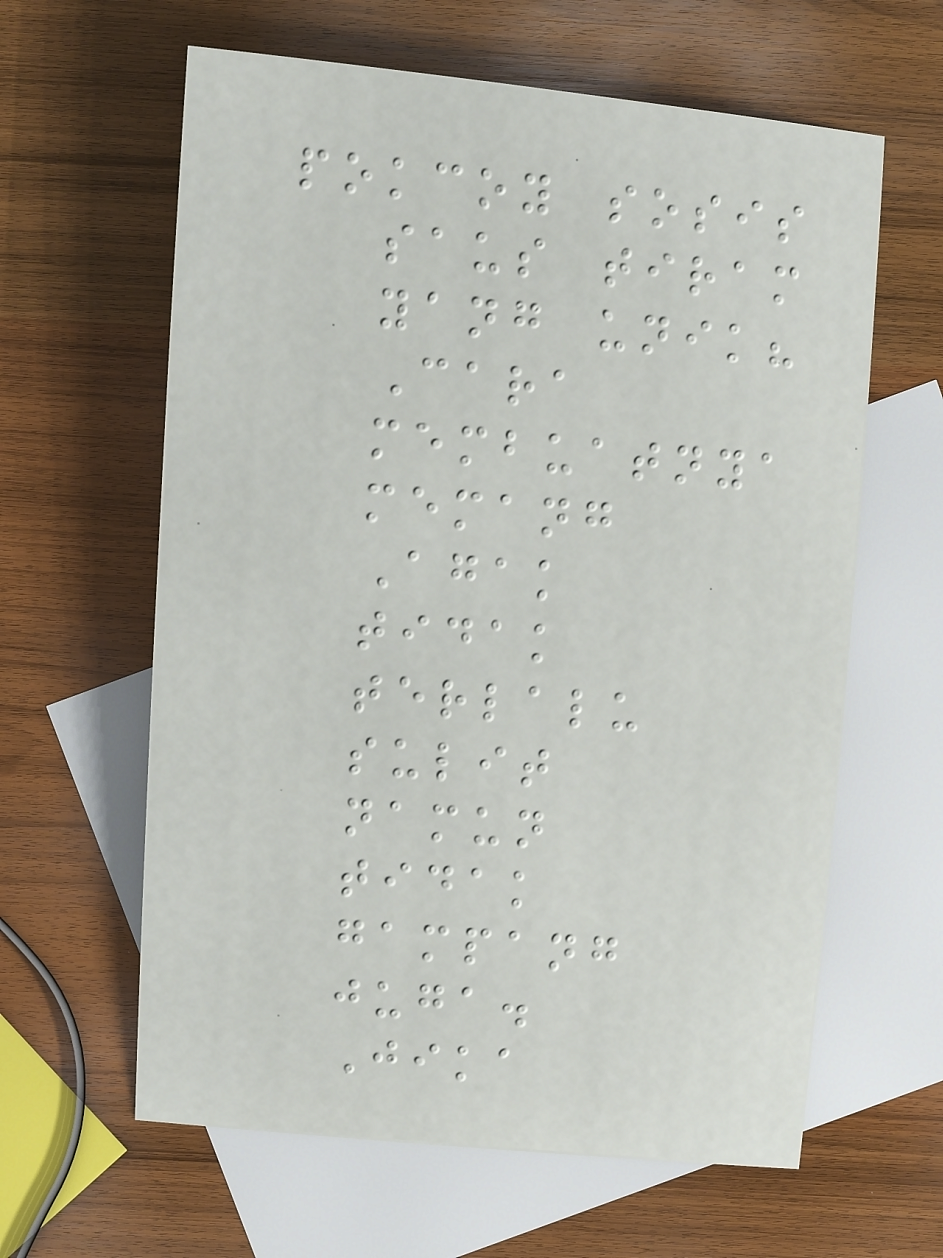pokcoy sosis
saus tiram
yang unik?
Cara
membuatnya
memang
Agak
tidak
terlalu
sulit
namun
tidak
gampang
juga.
Jika
